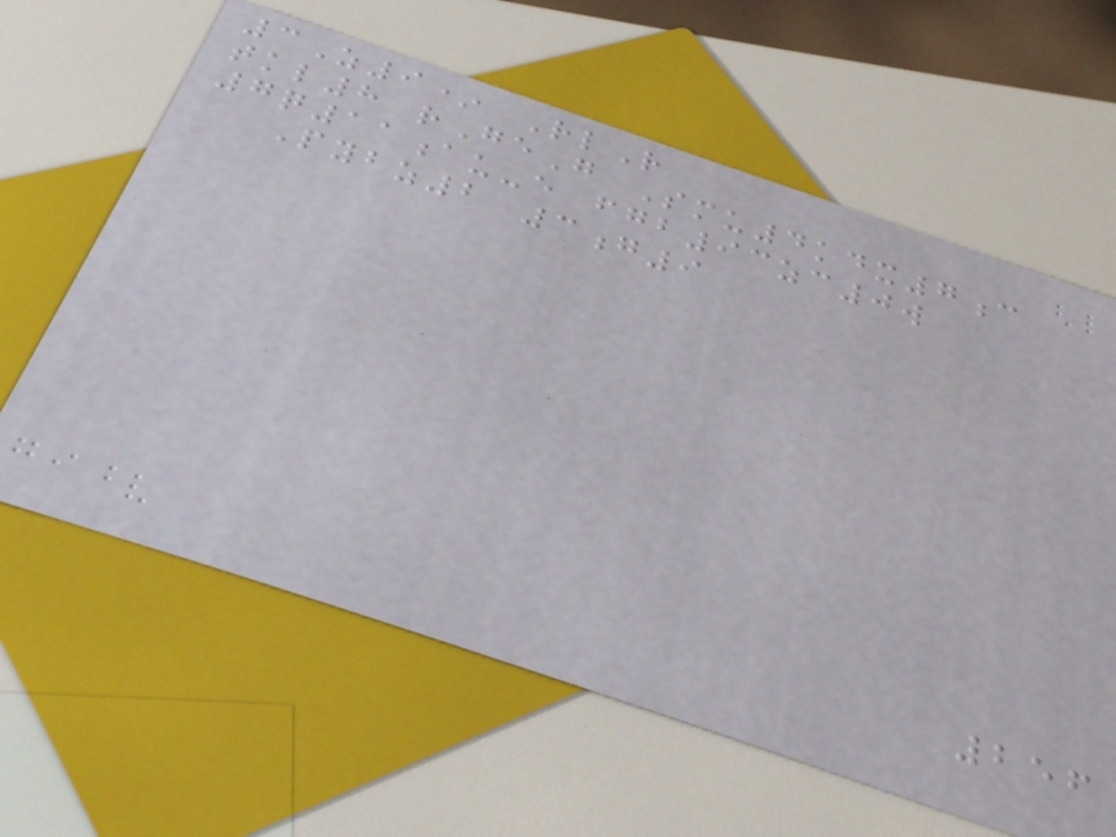3Z9* RlR
tkl8 rGeG Smu4kdx7c
7q11au-e fgb93zc0w
Pybz2 3g9
256
